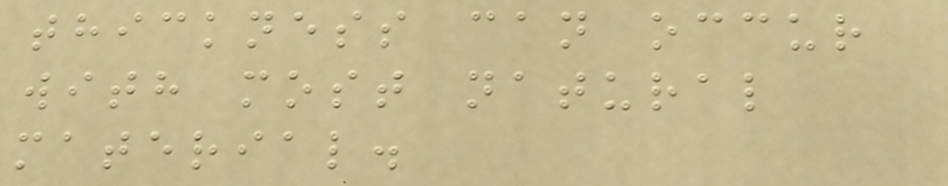thickness can occur
with most natural
material.
